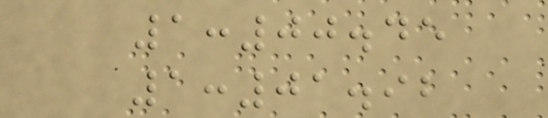1:00.45
1:01.92
